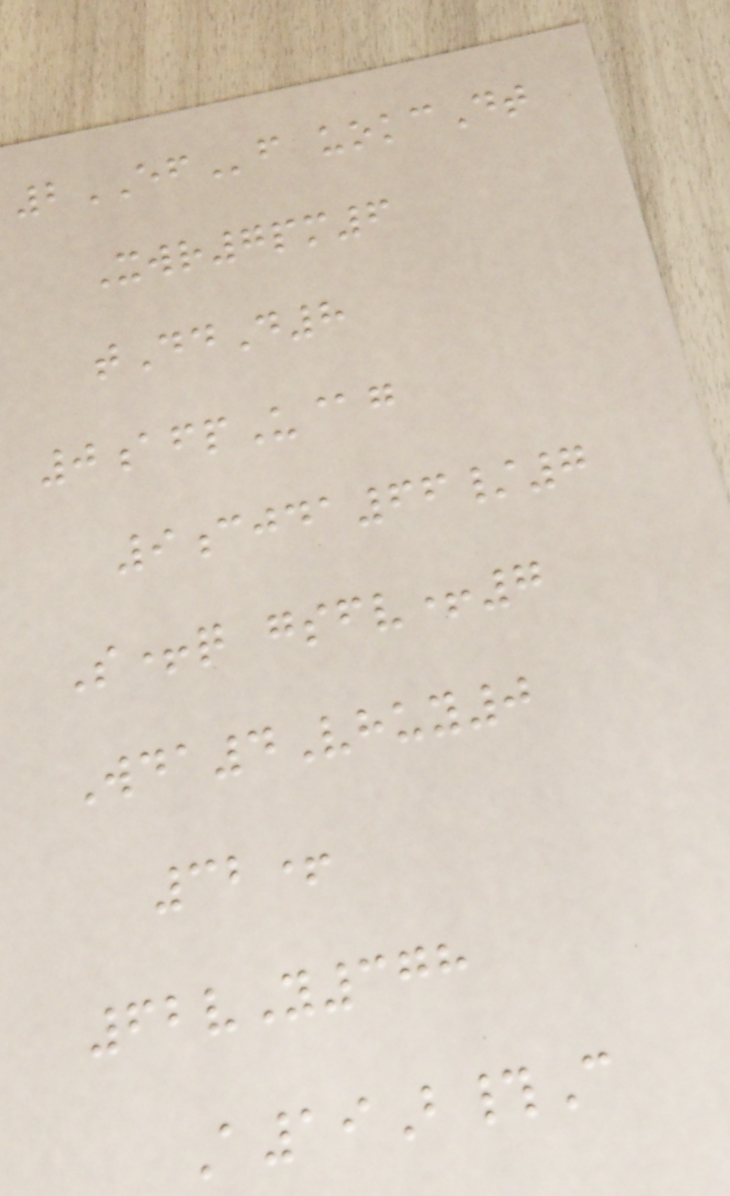2EFf uokcDt
Xwr7pm6
tDdD8
0afpU@g
9cjda66/7
S+q gsfv+7
Wda4Vhuy0
32+
62vY378
A19B#C
